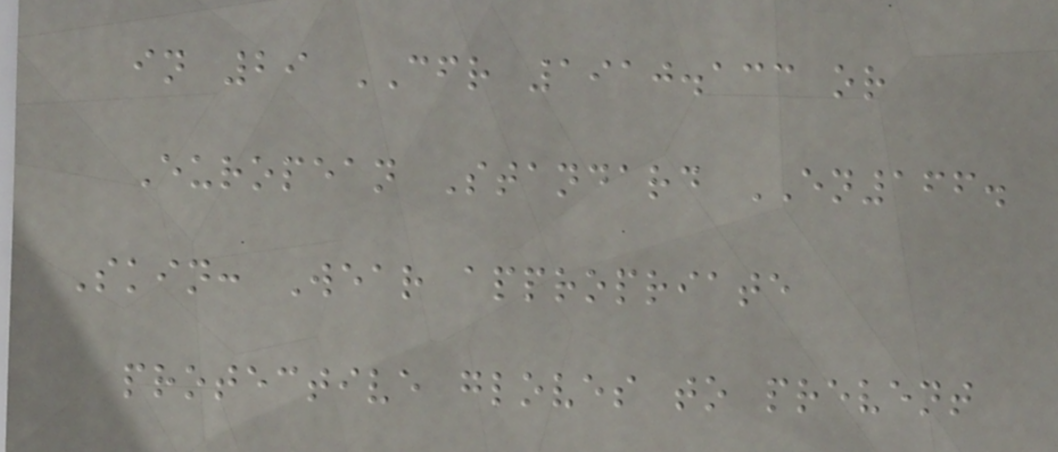in 29 CFR 1910.133 or
European Standard EN166.
Skin: Wear appropriate
protective gloves to prevent
